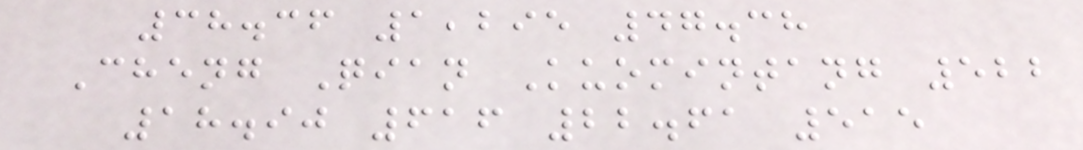38.36 1,295 47.38
Cheng Qian Kuomintang 522
18.90 616 22.61 515
